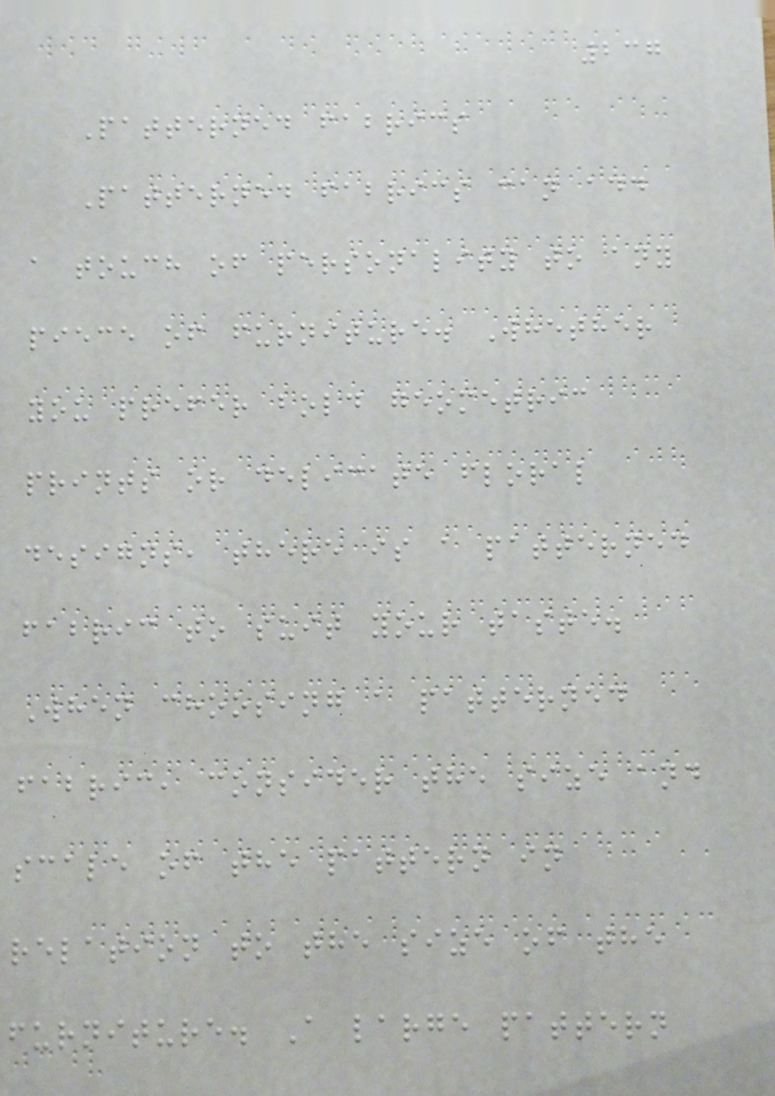237
Patterned fabrics
Patterned fabrics can add
a touch of personality to any
piece of furniture. Whether
you prefer bold geometric
prints or delicate floral
designs, there is a patterned
fabric to suit your taste.
When choosing a patterned
fabric, consider the size and
scale of the pattern in
relation to the size of the
furniture. A large pattern
